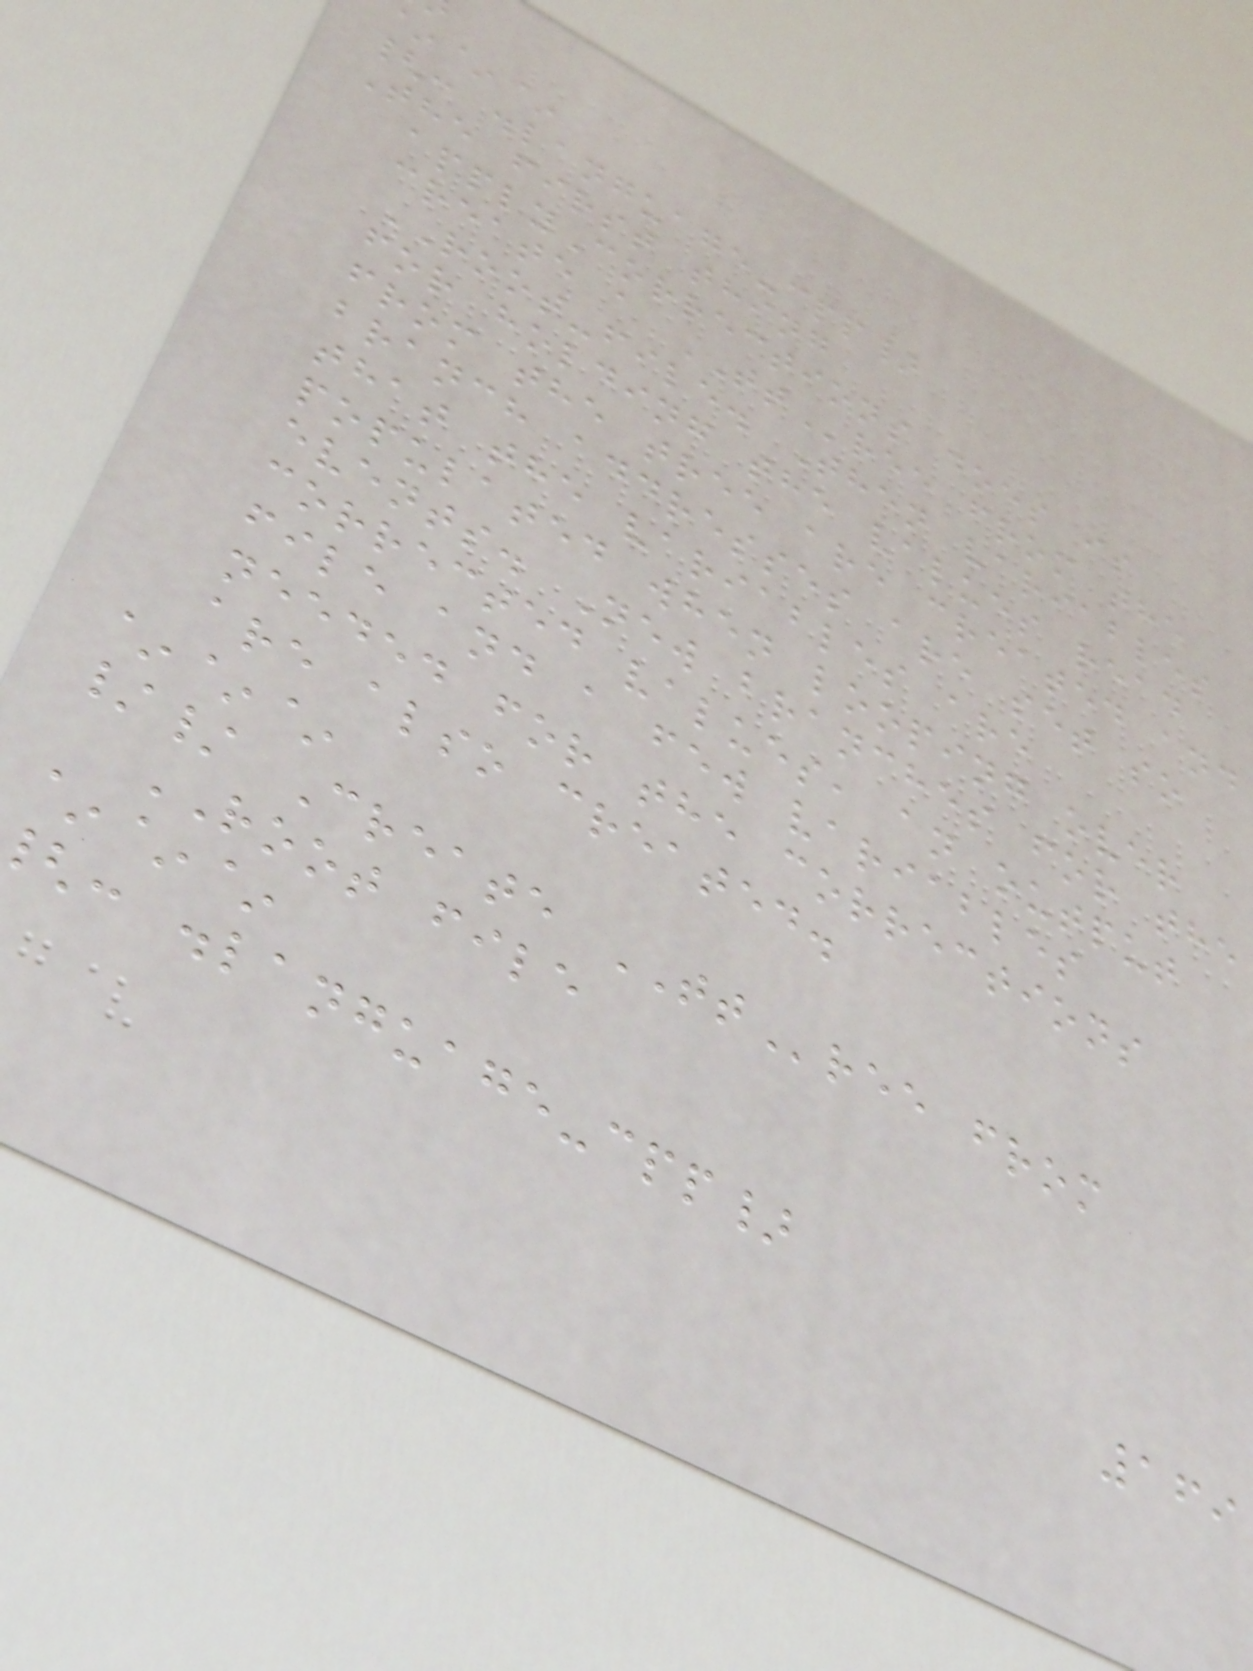~~
{: .language-cpp}
The first thing
applyCorrections does is
create a TTree from the
ROOT-file. Then variables
for holding the values read
from the tree are created and
branch addresses are set so
that the variables are
populated when looping over
events. New branches for the
corrected values, an output
file and a few variables
needed for the corrections
are also created.
~~~
// Create TTree from
ROOT file
~~~
: .language-cpp}
169
